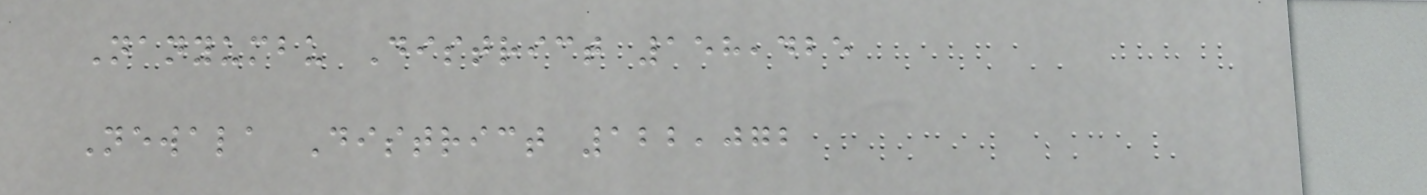Nanyumbu District 158,425
Newala District 122,072
